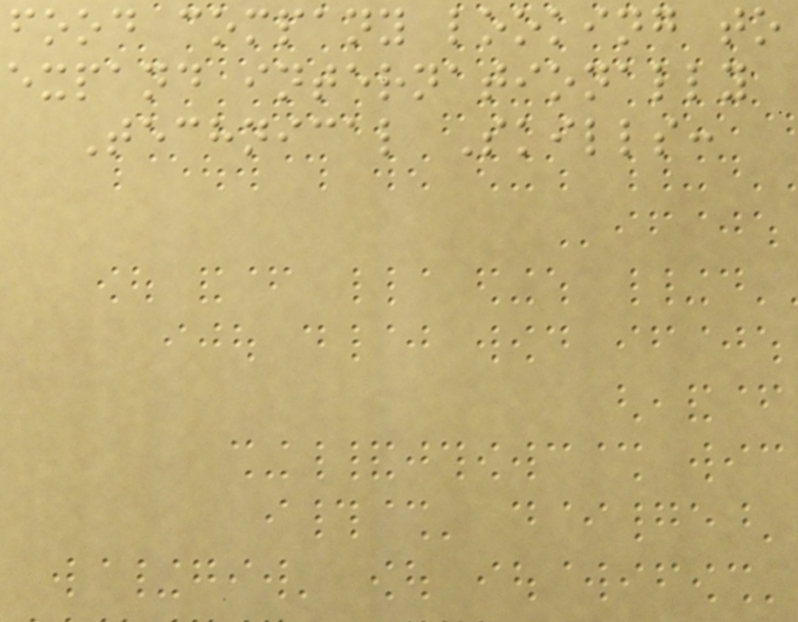food company looking to
expand internationally
Technical Skills:
